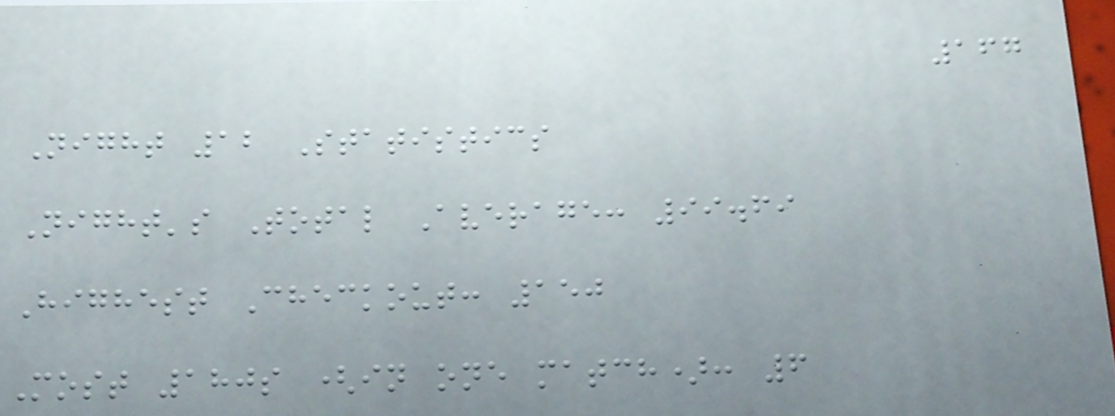167
Night 12 Statistics
Night's Total Average: 99.69
Highest Checkout: 150
Most 180s (in one match): 6
